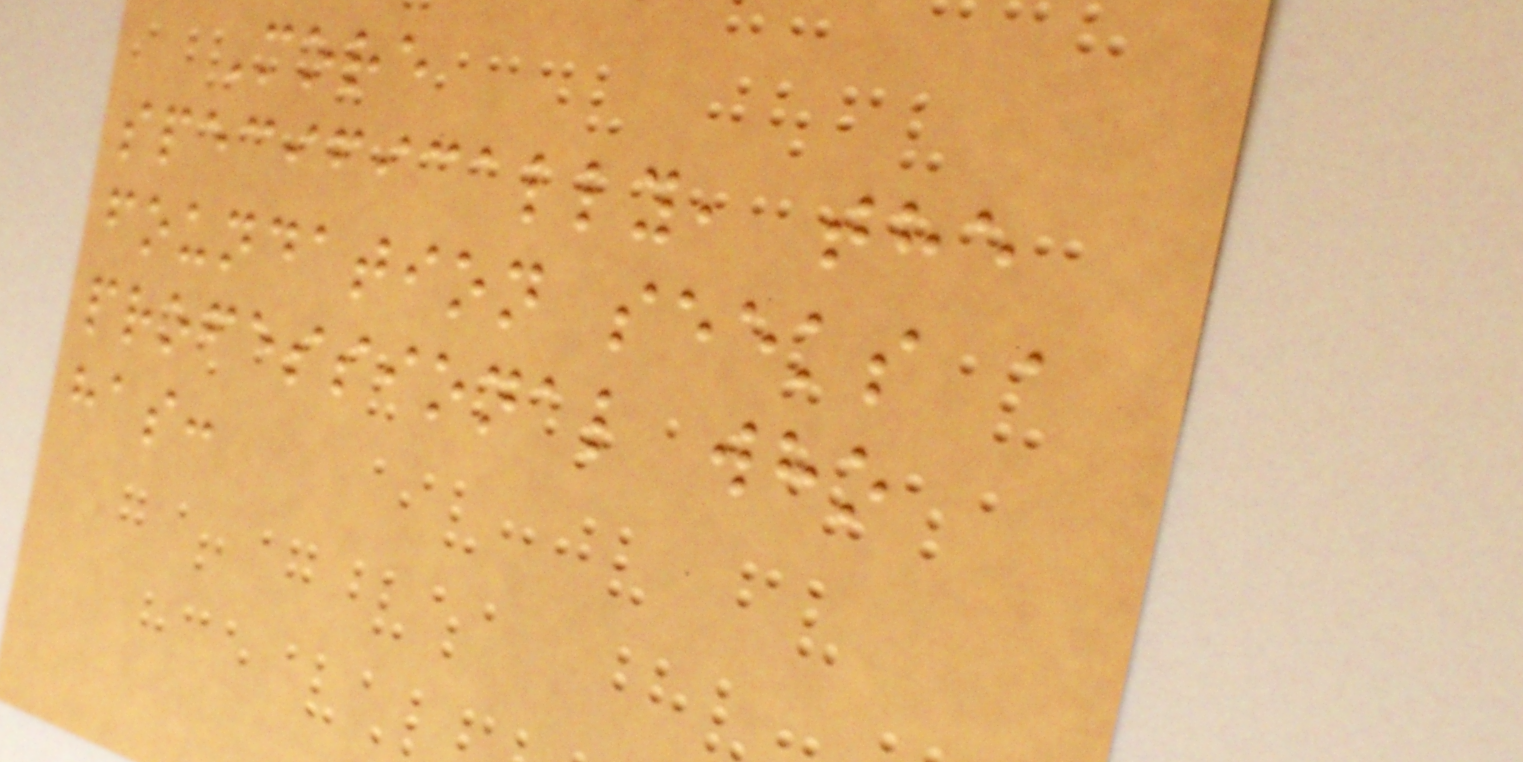More
specifically, the
foundation seeks a
professional who
has:
